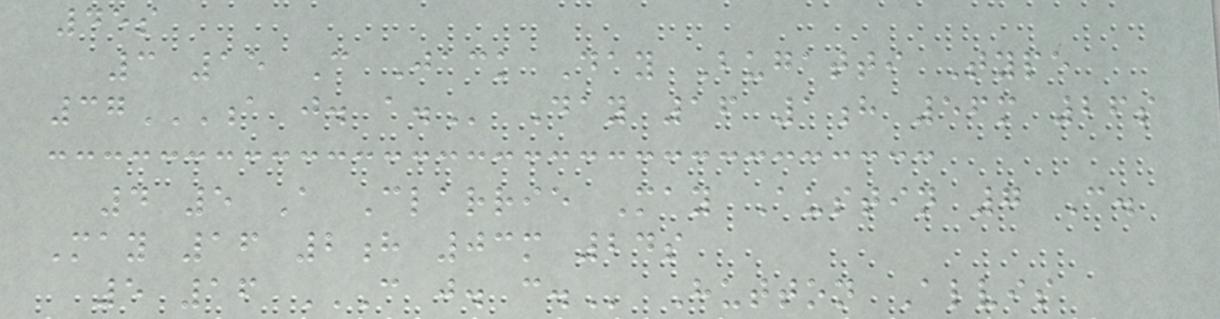45s
3 15 C Jack Day Bugatti Type
37A J. A. Day 16 1h 56m 26s
4 5 A Clarrie May Austin 7 C.
May 16 2h 03m 24s
5 16 C J. C. Hutton Alvis
